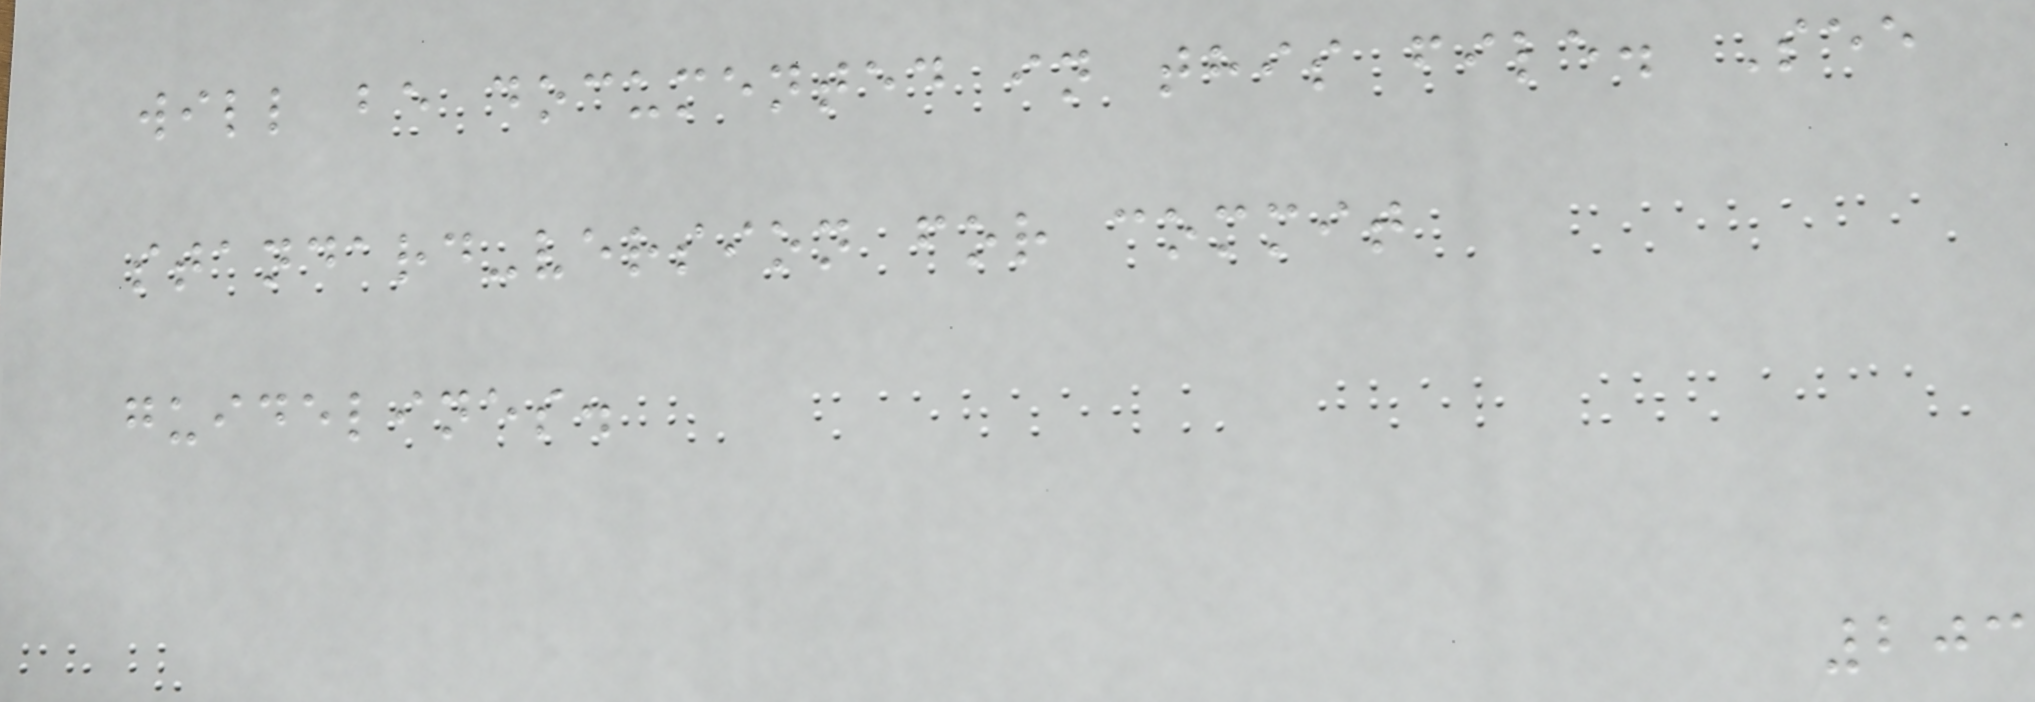will be documented in this file. See
standard-version for commit
guidelines.
203
